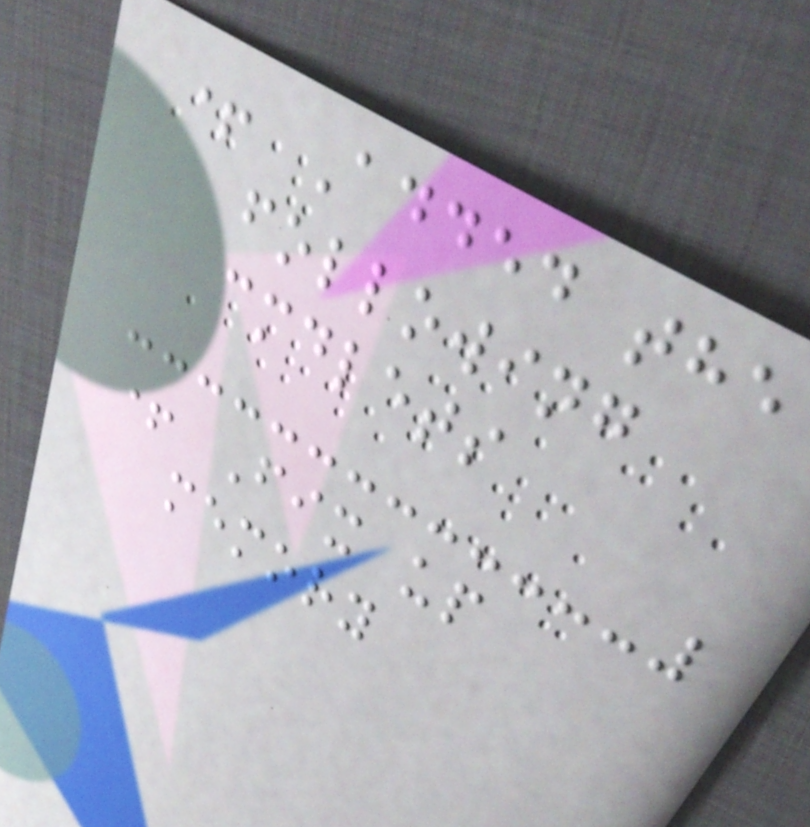+ Added the
following
cmdlets
+ Fix up
memory
